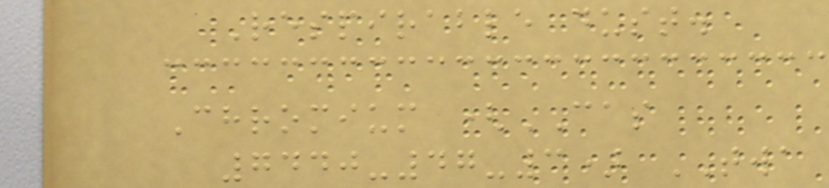Respirable dust.
Chromium (CAS
7440-47-3) TWA
